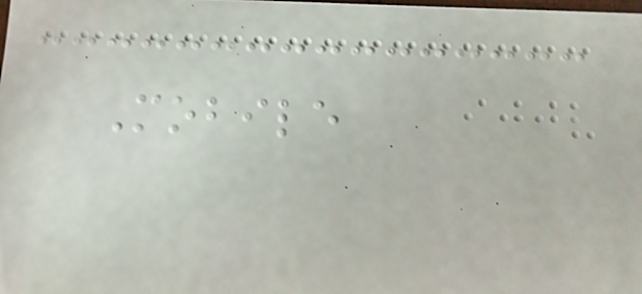Mobile
